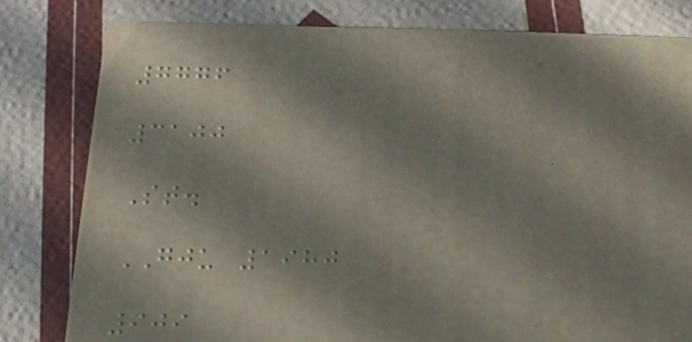7776
3100
St.
GJU 1980
909
